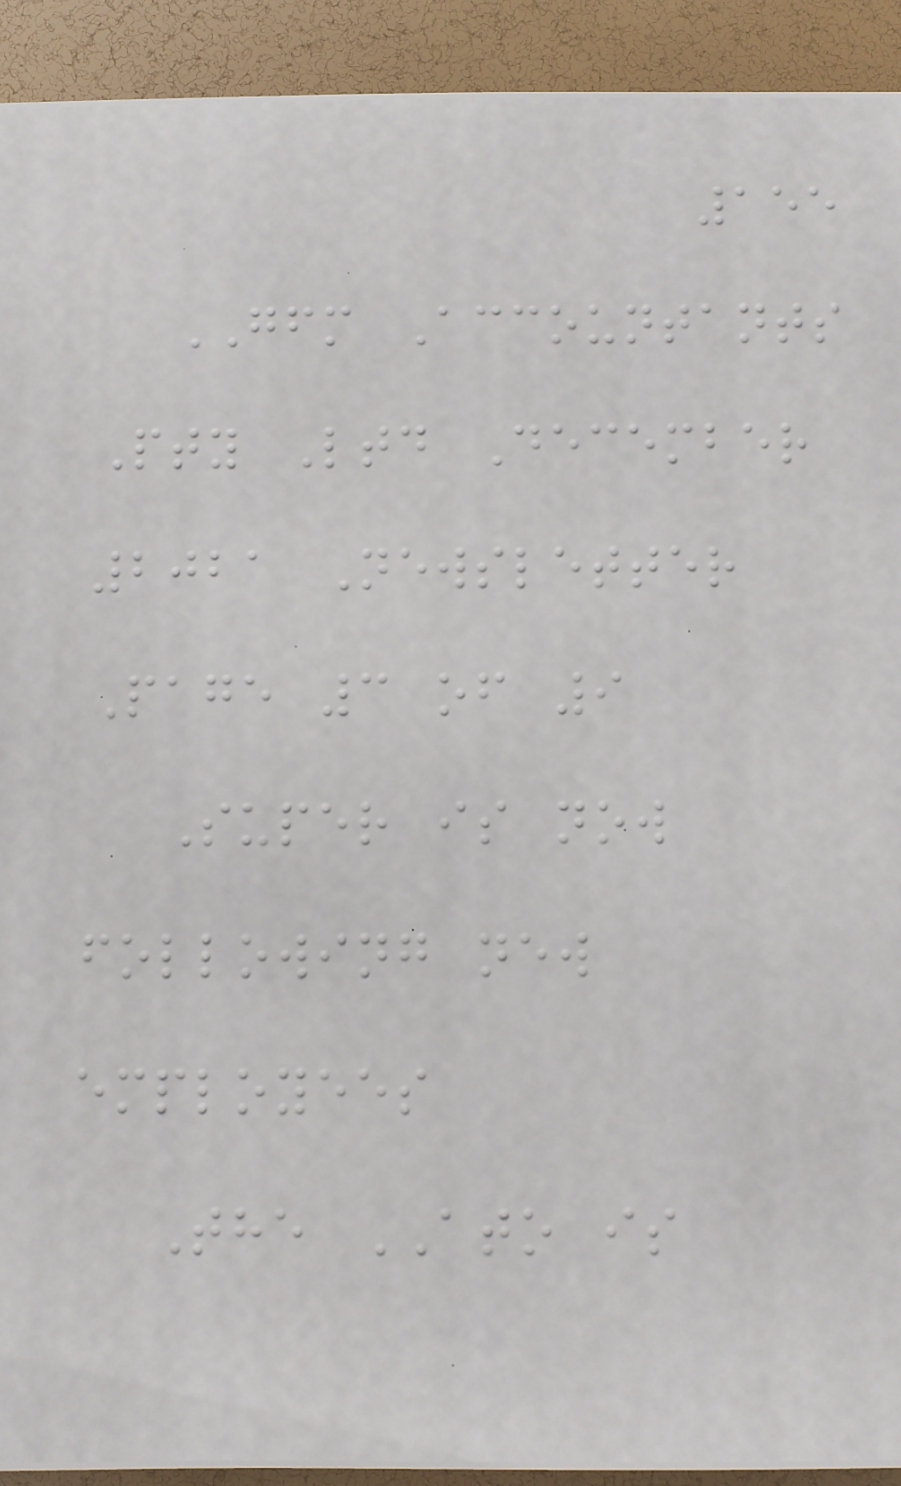155
GFM Accountants
Pty Ltd December
2021 Newsletter
Page 3 of 9
Super is now
following new
employees
The ATO is
